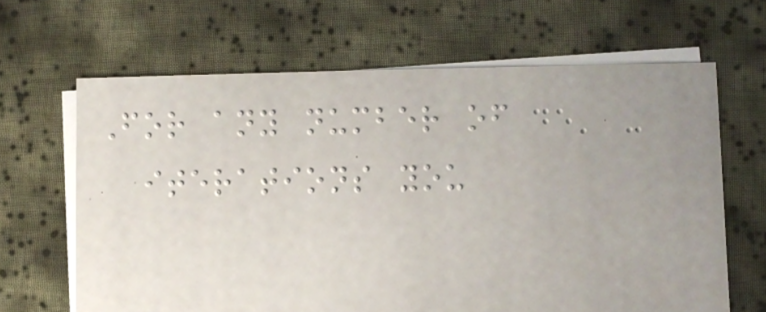For any number of
iterations you
